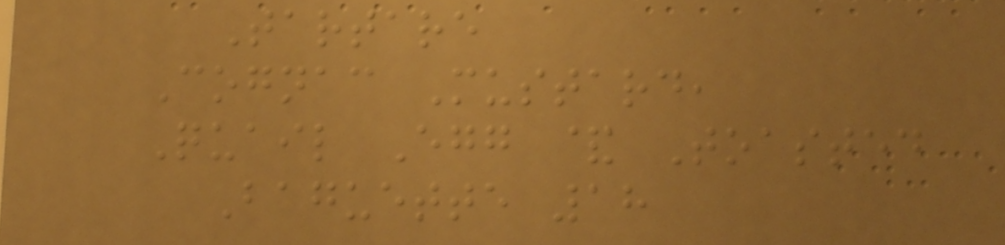Tartare
Cognac Mustard,
Quail Egg & Toasted
Baguette 18
